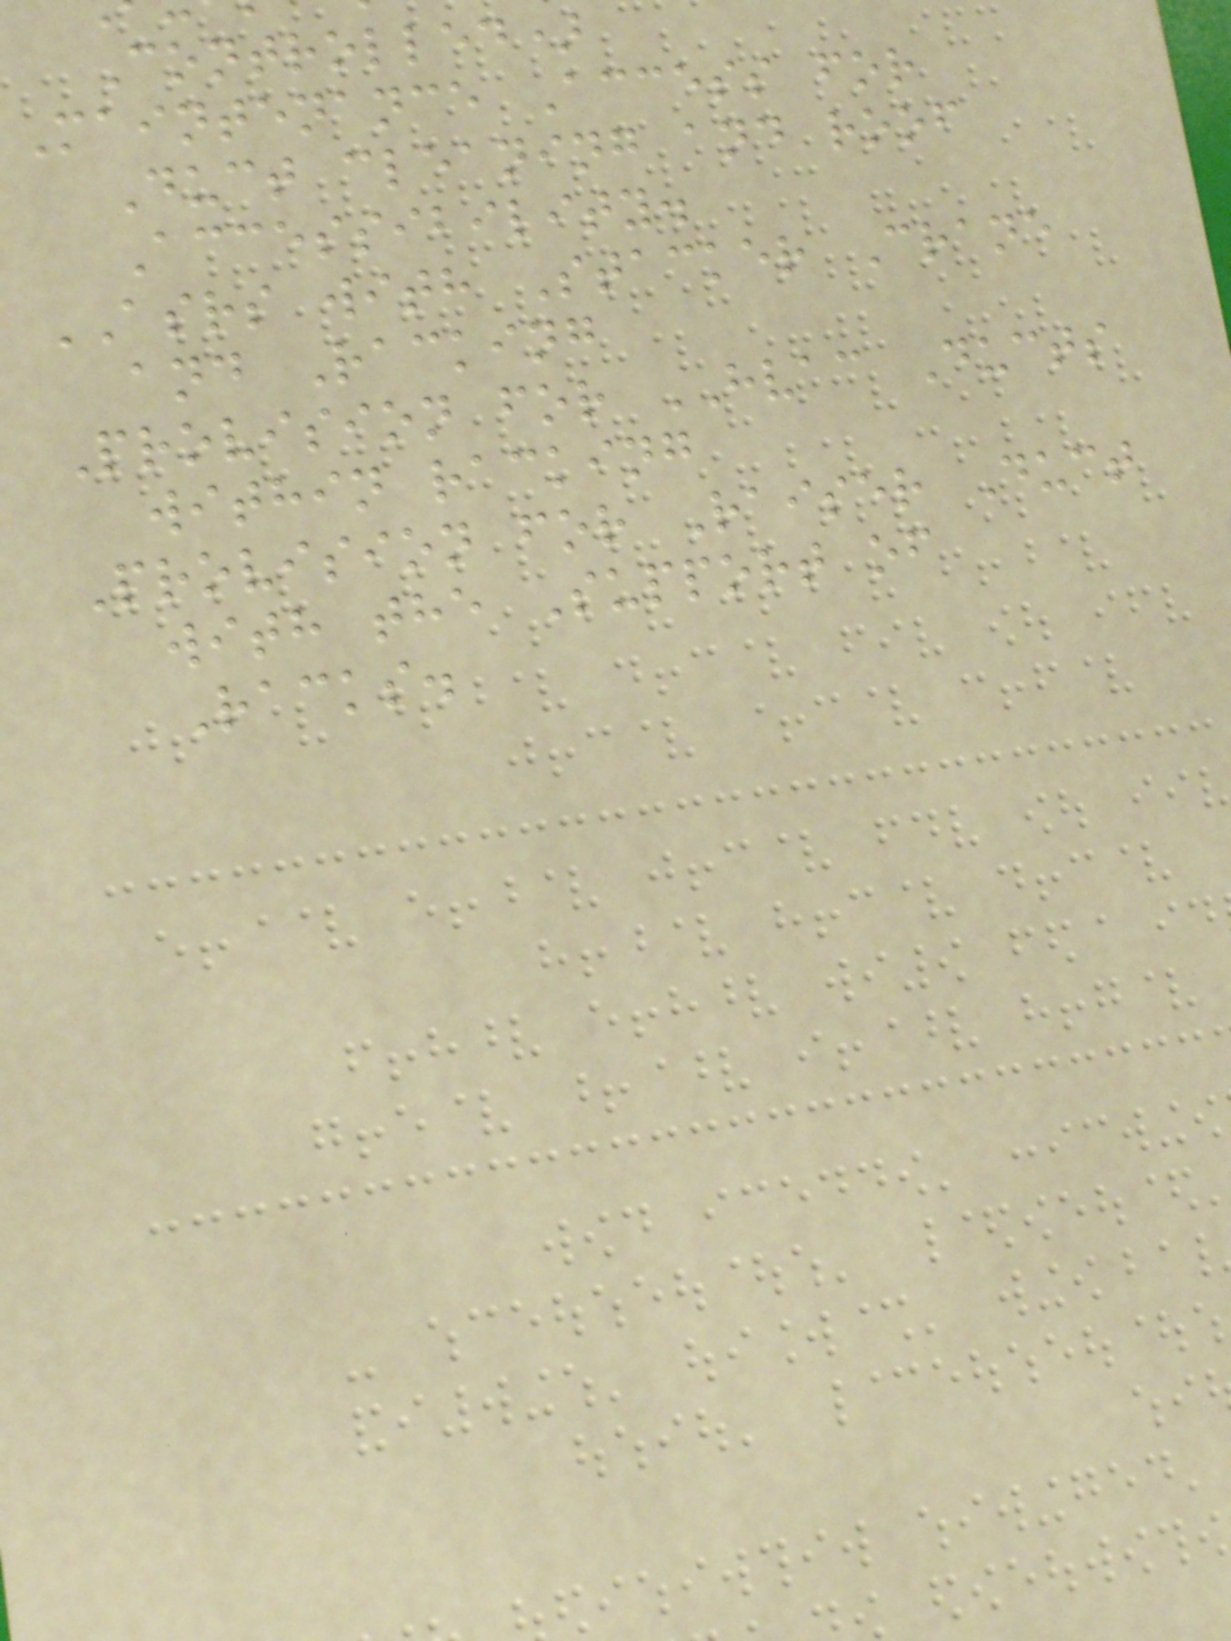Controlled)
Maintenance Access for
Duct cleaning and roof
Accessibility.
ASRS with Stacker Crane
and Racking
Provision for HVAC Ducts
within racking
Provision for Raiser Duct
with the Support of
Racks.
